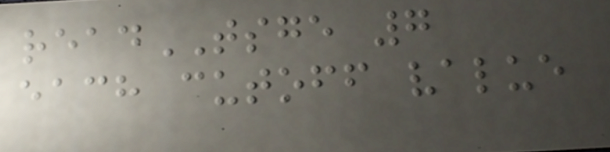readTSGE 7
each cutoff value
